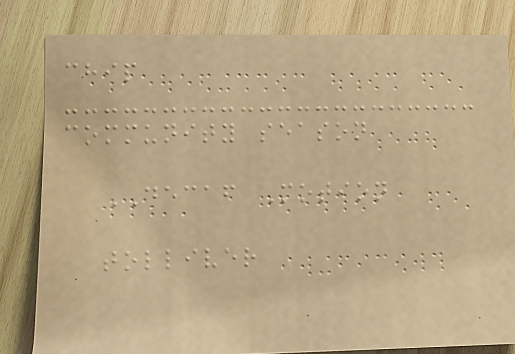chip
community season
DECAF Motion
tolliver
